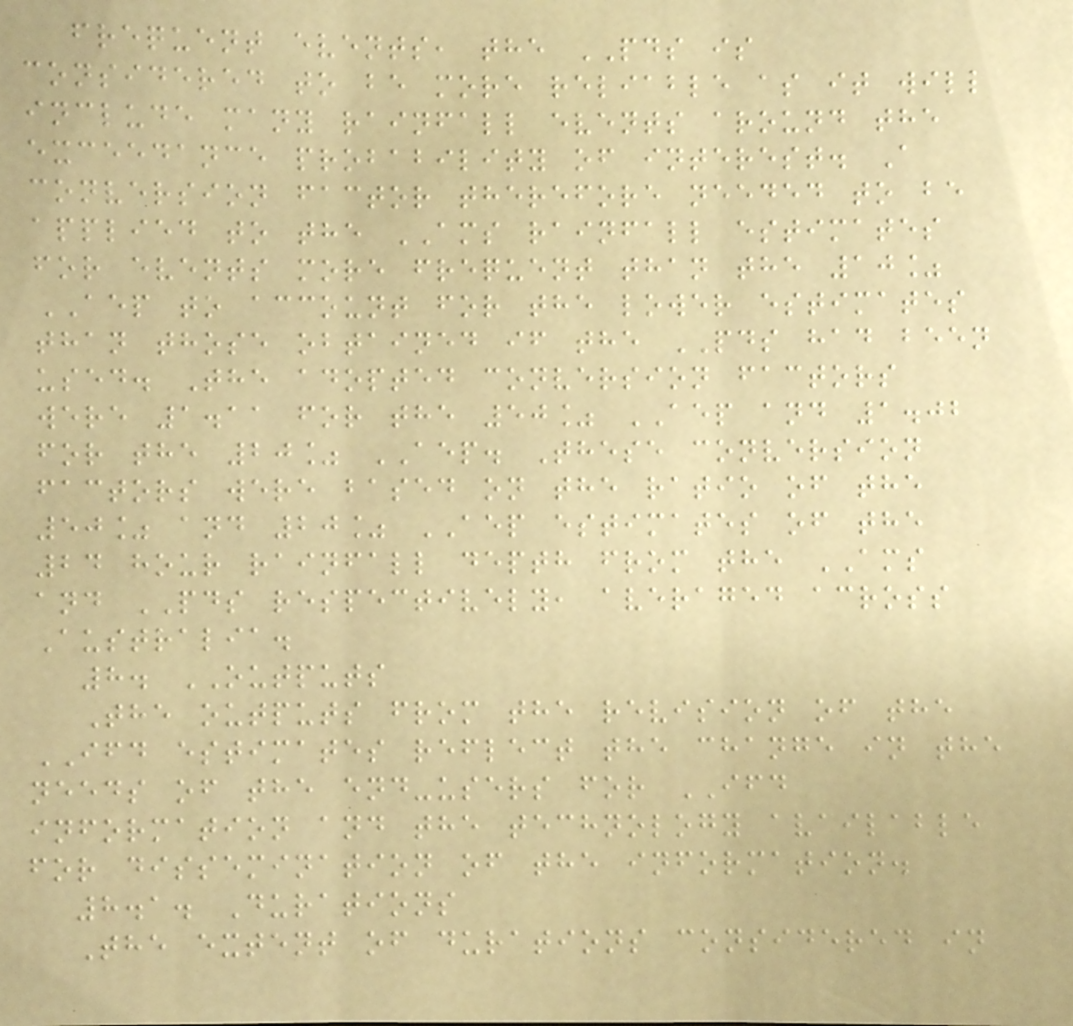frequent events, the PDS is
considered to be more reliable as it will
include many rainfall events around the
exceedance probability of interest. A
conversion factor therefore needed to be
applied to the AMS rainfall estimates
for events more frequent than the 10%
AEP to account for the lower estimates
than those obtained if the PDS had been
used. The adopted conversion factors
were 1.11 for the 50% AEP and 1.02
for the 20% AEP. These conversion
factors were based on the ratio of the
50% and 20% AEP estimates of the
24 hour rainfall depth from the AMS
and PDS respectively, averaged across
Australia.
8. OUTPUTS
The outputs from the revision of the
IFD estimates reflect the change in the
needs of the end-users for IFD
information and the technology available
for dissemination of the information.
8.1. Durations
The extent of durations considered in
